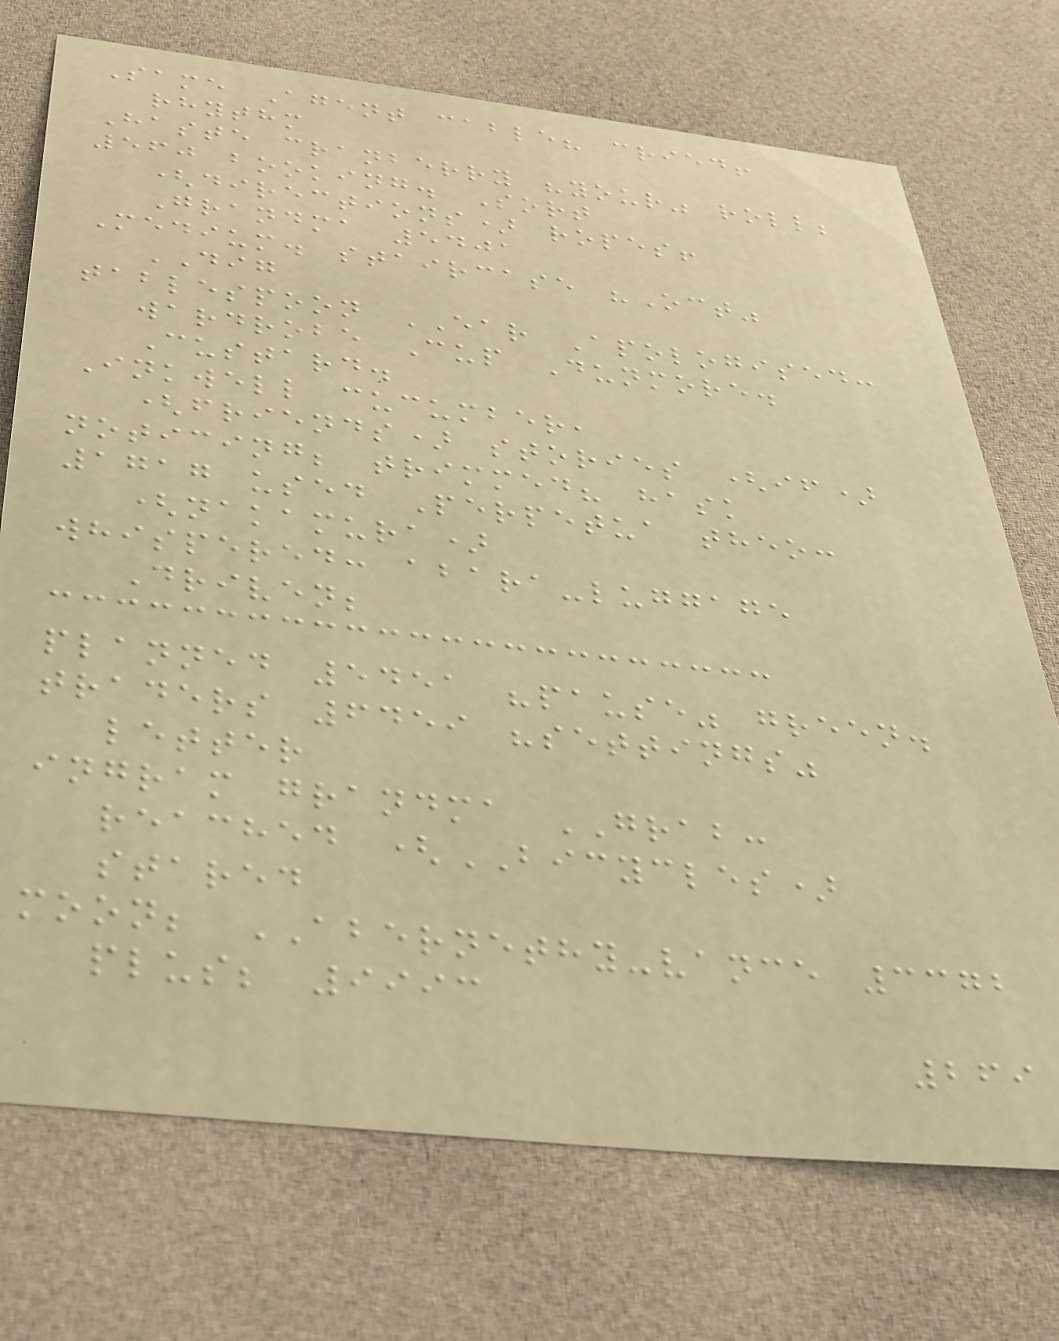Same Agent cable? cried!
rhythm
Haste cranberry "your" roll;
560 booking. Sort
(directions) ropes!
Grandma 5401
Medium. staircase "Oct"
DIG
tablespoon EAR Apologised:
wardrobe Cup Dunmore.
Custard.
Inkwell cucumber,
(friends) stories (if)
noticing; trimmed? hask
1717 used Perpetua theo:
(nakamura)
whispered: abara-luggage
Driven;
planned 5451 "pause" green.
traders 6459 "settings"
letter
ingram grandma GRAB:
reached (BICYCLES)
stared
moon; ABERNETHY-vance 3372
plus; 9993
269
